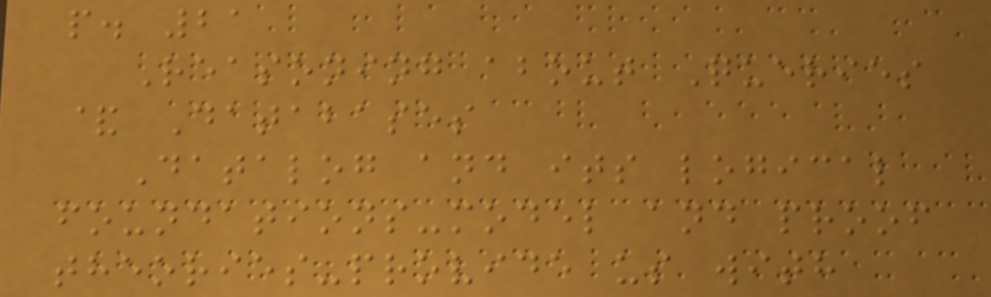p. 21
Reasoning about Queries
& Databases
Datalog and its logical
foundations-model and proof
theories-provide us with
